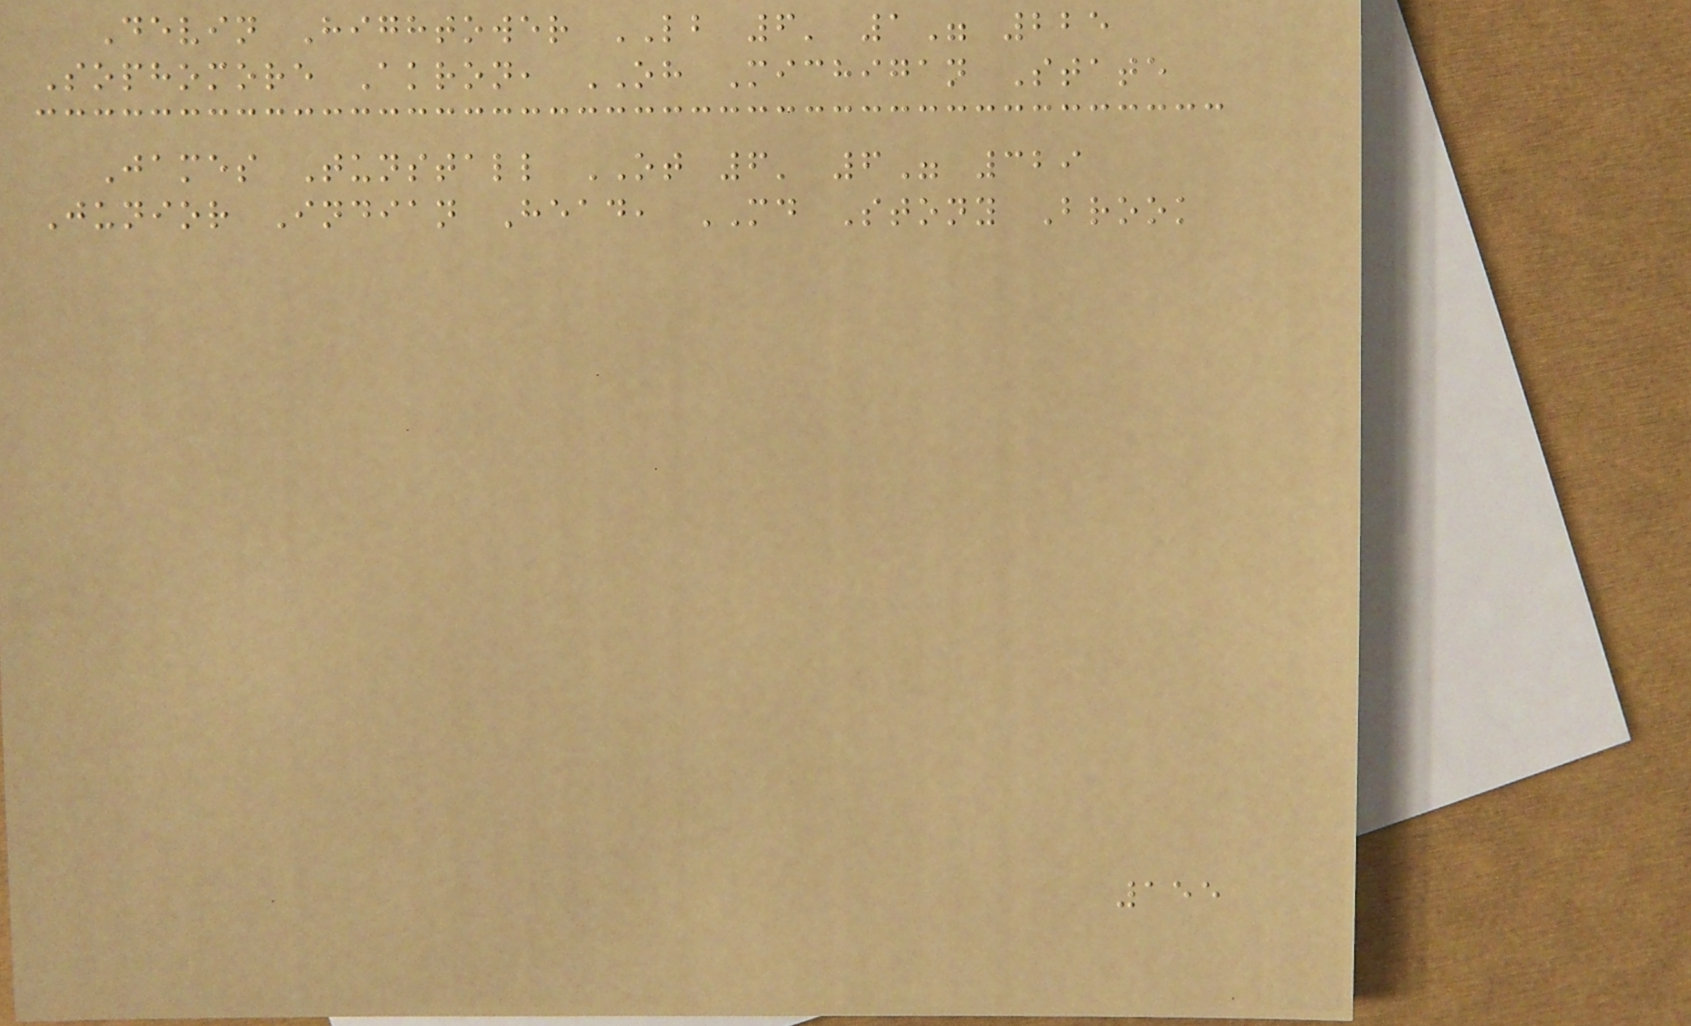Devin Hightower LB 6' 1" 225
Sophomore Akron, OH Michigan State
James Tunstall OT 6' 6" 329
Junior Indian Head, MD Stony Brook
155
